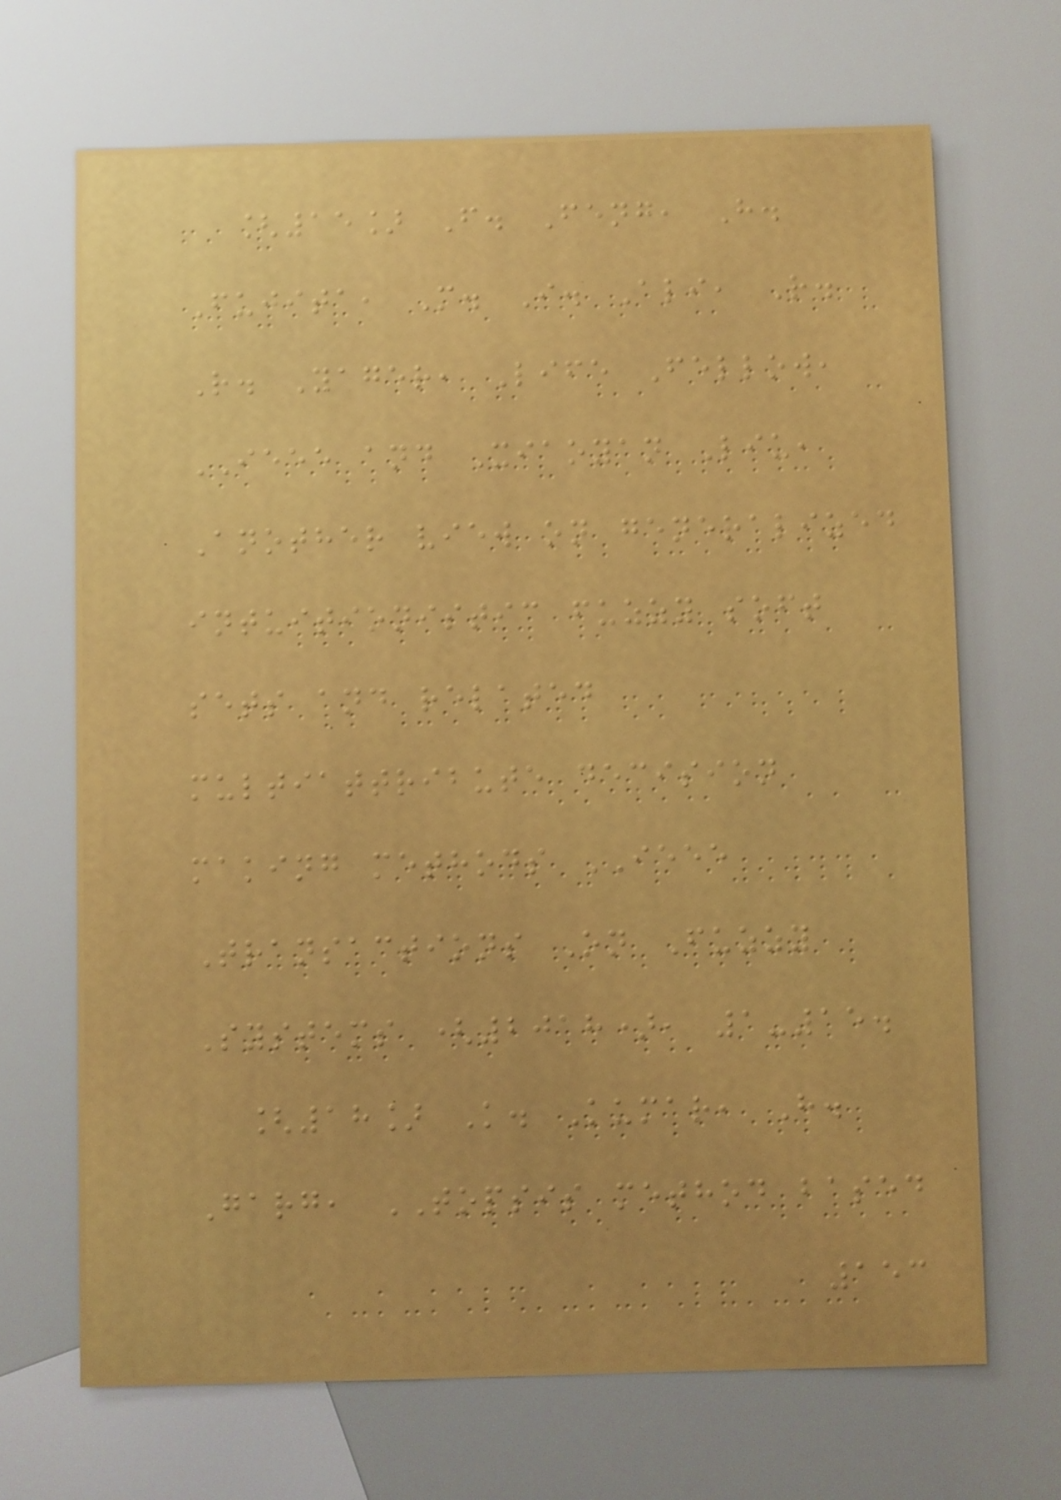[15] F. Feng, H.
Fujita, M. I. Ali, R.
R. Yager, Life Fellow,
IEEE and Xiaoyan Liu,
Another view on generalized
intuitionistic fuzzy soft
sets and related
multiattribute decision
making methods IEEE
Transactions On Fuzzy
Systems (2018), 1-15.
[18] K. Kumar, H.
Garg, TOPSIS method based
153
